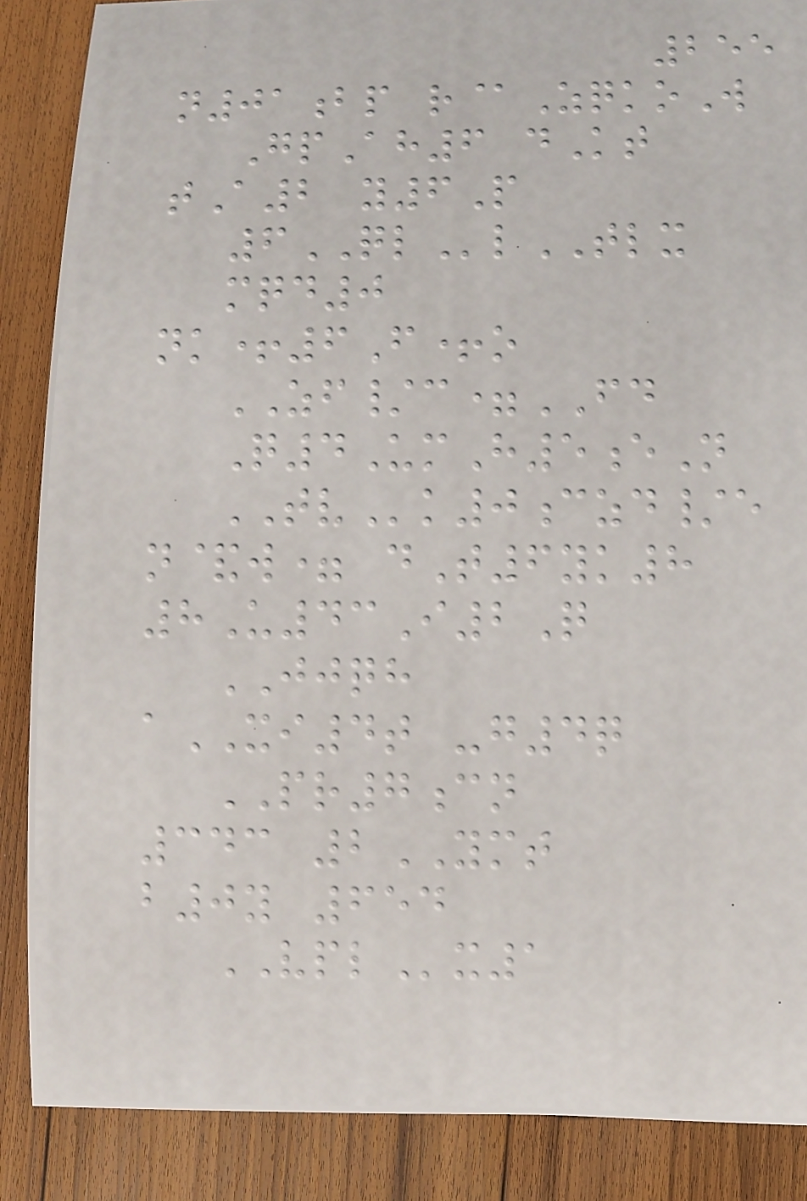255
n01bp r@ZqkoW
GpAh6 dKt
tA2 y6P
6QLlTLX
mqd0
nk+6F+o
ZF/c=FD
Q4UmH5eN
TVk0czd/e
n&w= dT6yk8
8U43I2Q
JJQH
aXI4t -g4q
PR7cn
343 2YMT
b0y 654
VPLx1
